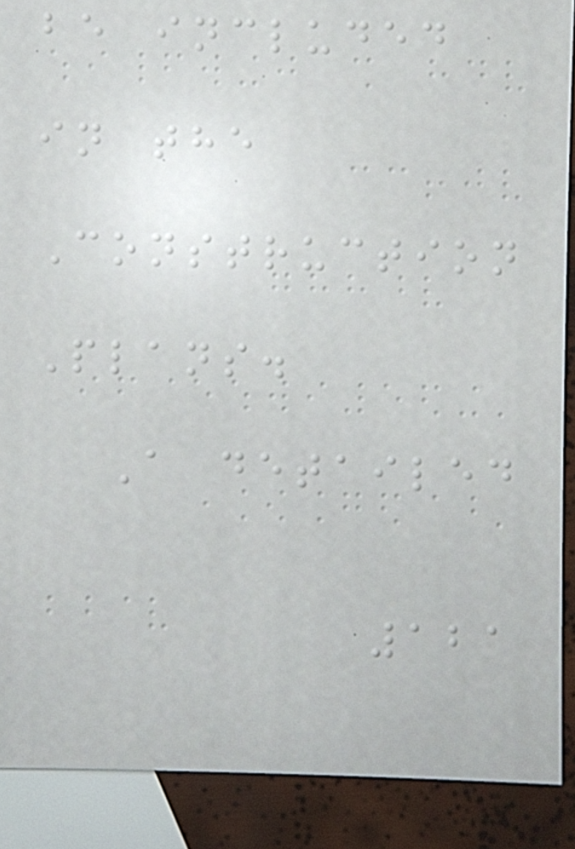be included
in the
Construction
Plans.
A detailed
121
